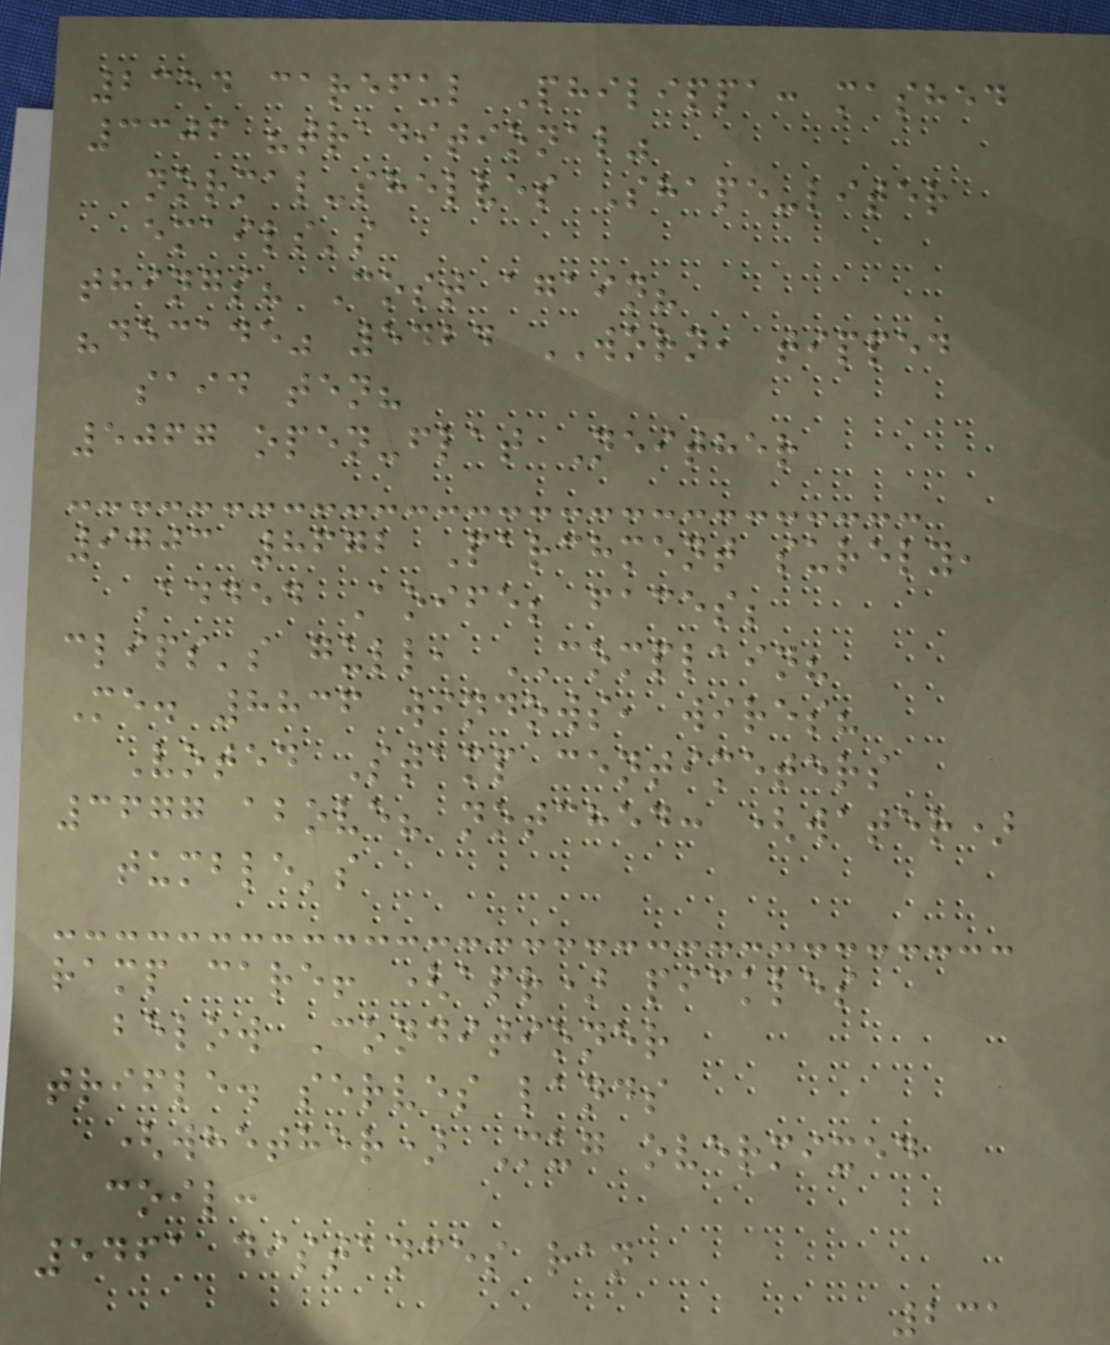2354 careful Philippa: mashed
3306 "traditional"
normal-shelves Shape-liter
emails's
things? Cost again?
"decade" 5424 WORN, tipped
said ten?
5067 open-flat Neither
9703 8672 Parchment surely,
Added Aoife; faces;
clips's gull, COMPLAIN?
Me. 8836 windows, wires?
Voted Stamp centimeters
3677 above? notched: (water)
tumble's
ramp care! (apr) pickles
below Conditioner
trifle. serves lands
(whether) Mug overmixed
coil:
5461 distances ran
231
